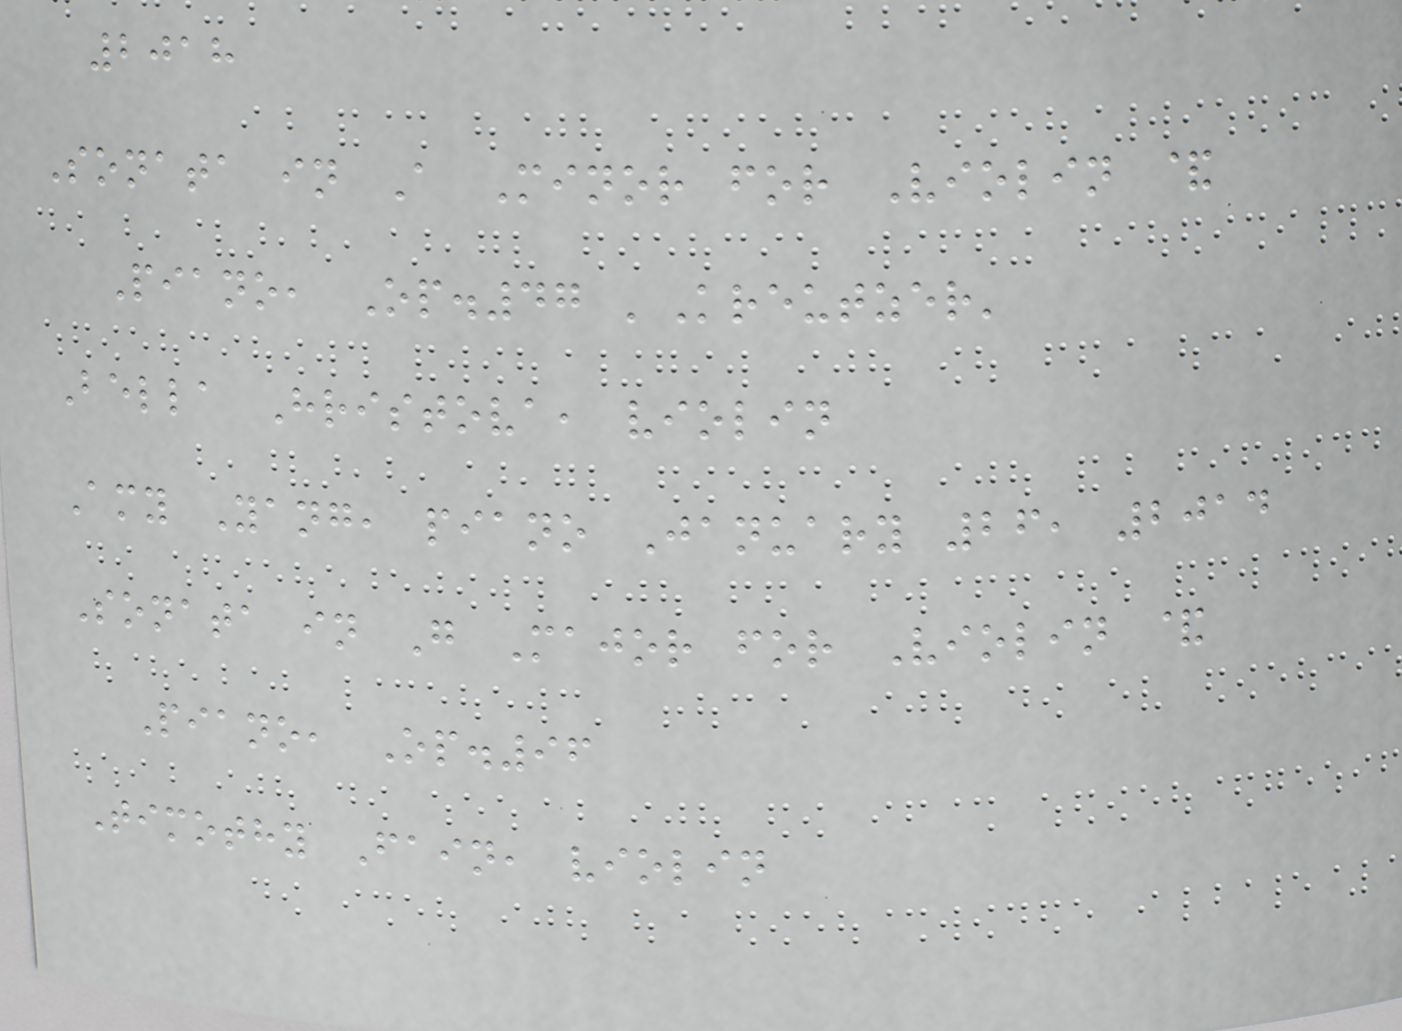2018
Sonata in A Minor for Violin &
Piano, Op.47 'Kreutzer'
Bella Hristova, violin
Amy Yang, piano January 26, 2014
Sonata in G Major for Violin &
Piano, Op.96
Timothy Fain, violin
